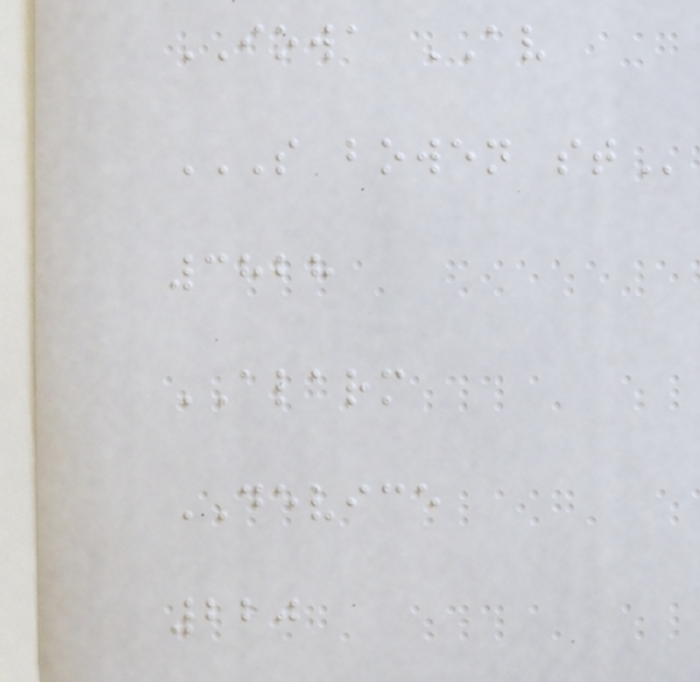IOWA AV
S BOWEN ST
3828
ALARM
DEVICE
220
